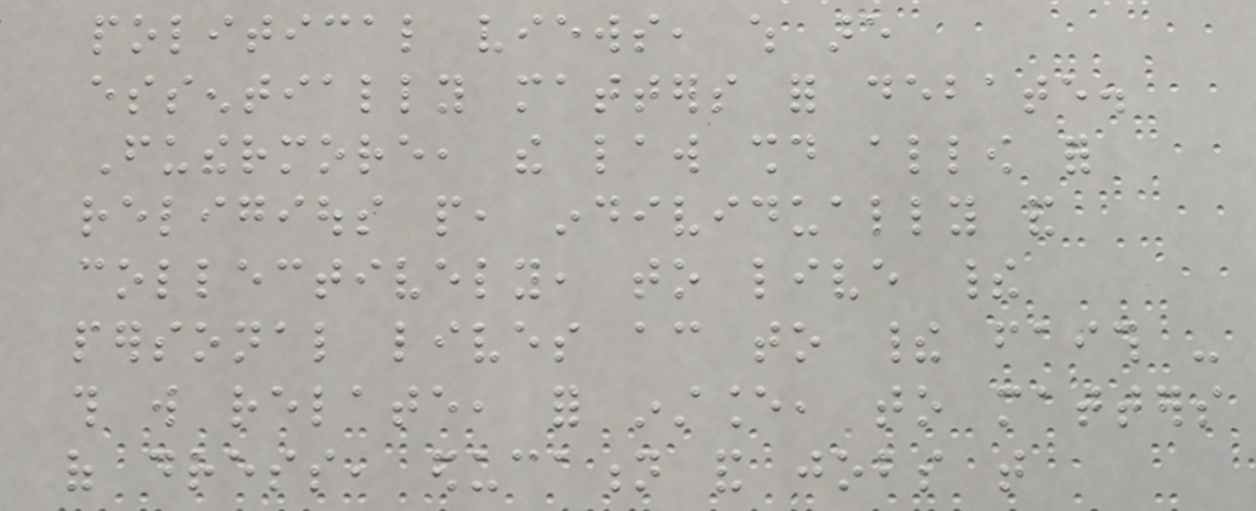political views, which are
essentially matters for debate.
Futhermore, the law should allow for
religious people, individually and
collectively, to live their
personal lives according to their faith -
this will relate, for instance, to matters
of dress, education and jobs that
